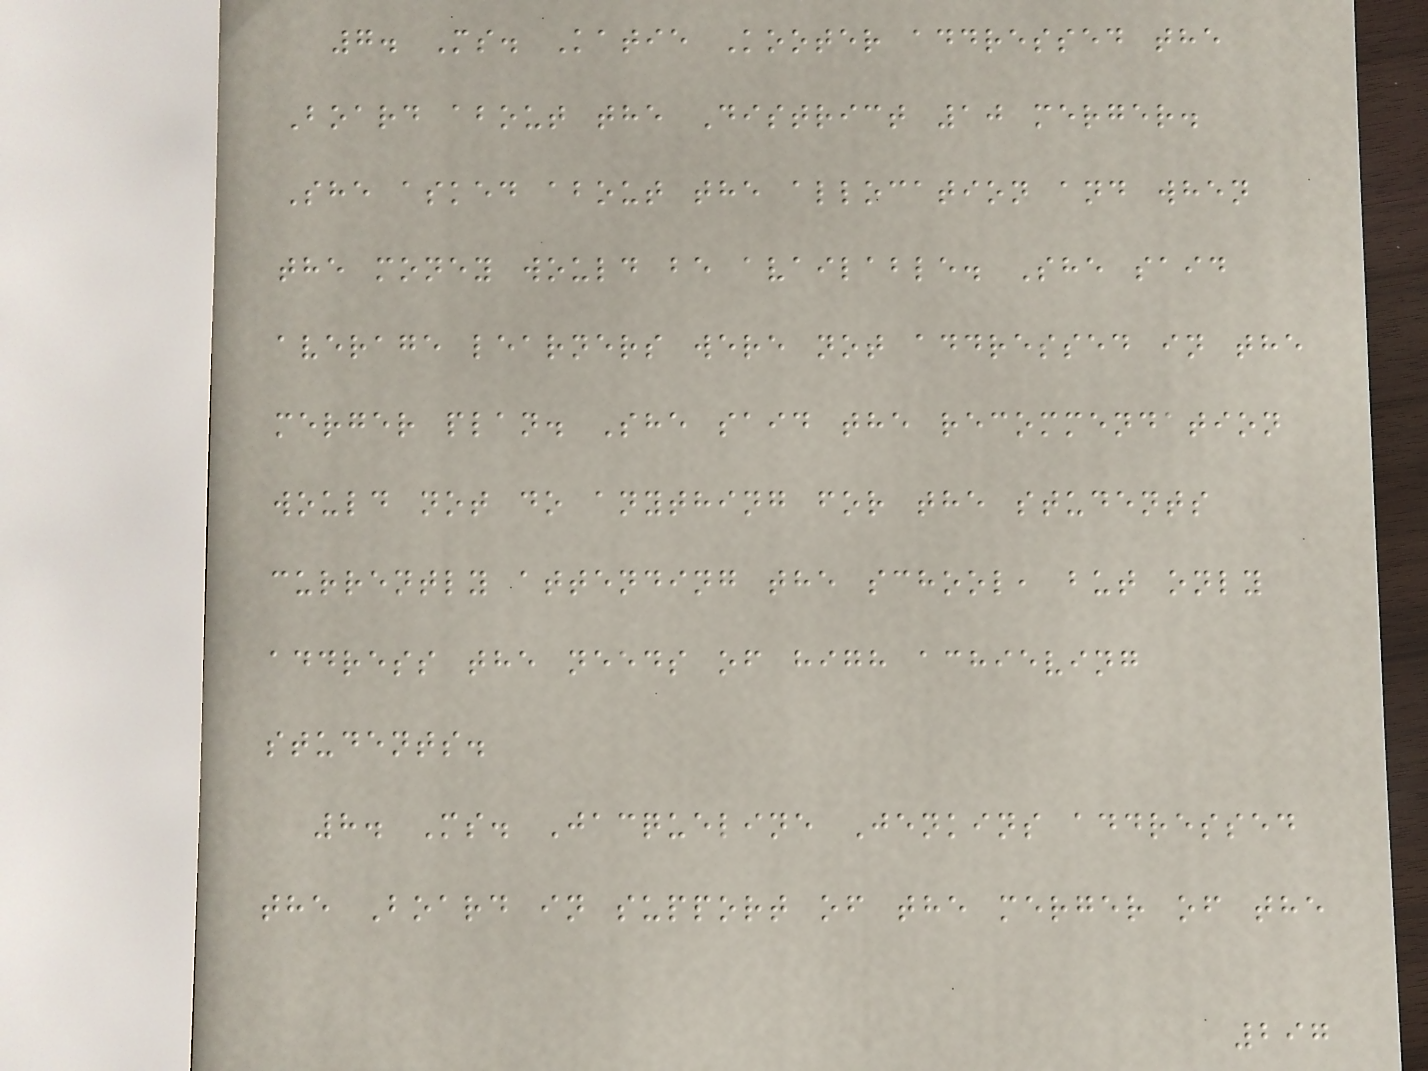7. Ms. Katie Kooter addressed the
Board about the District 10 merger.
She asked about the allocation and when
the money would be available. She said
average learners were not addressed in the
merger plan. She said the recommendation
would not do anything for the students
currently attending the school, but only
address the needs of high achieving
students.
8. Ms. Jacqueline Jenkins addressed
the Board in support of the merger of the
297
